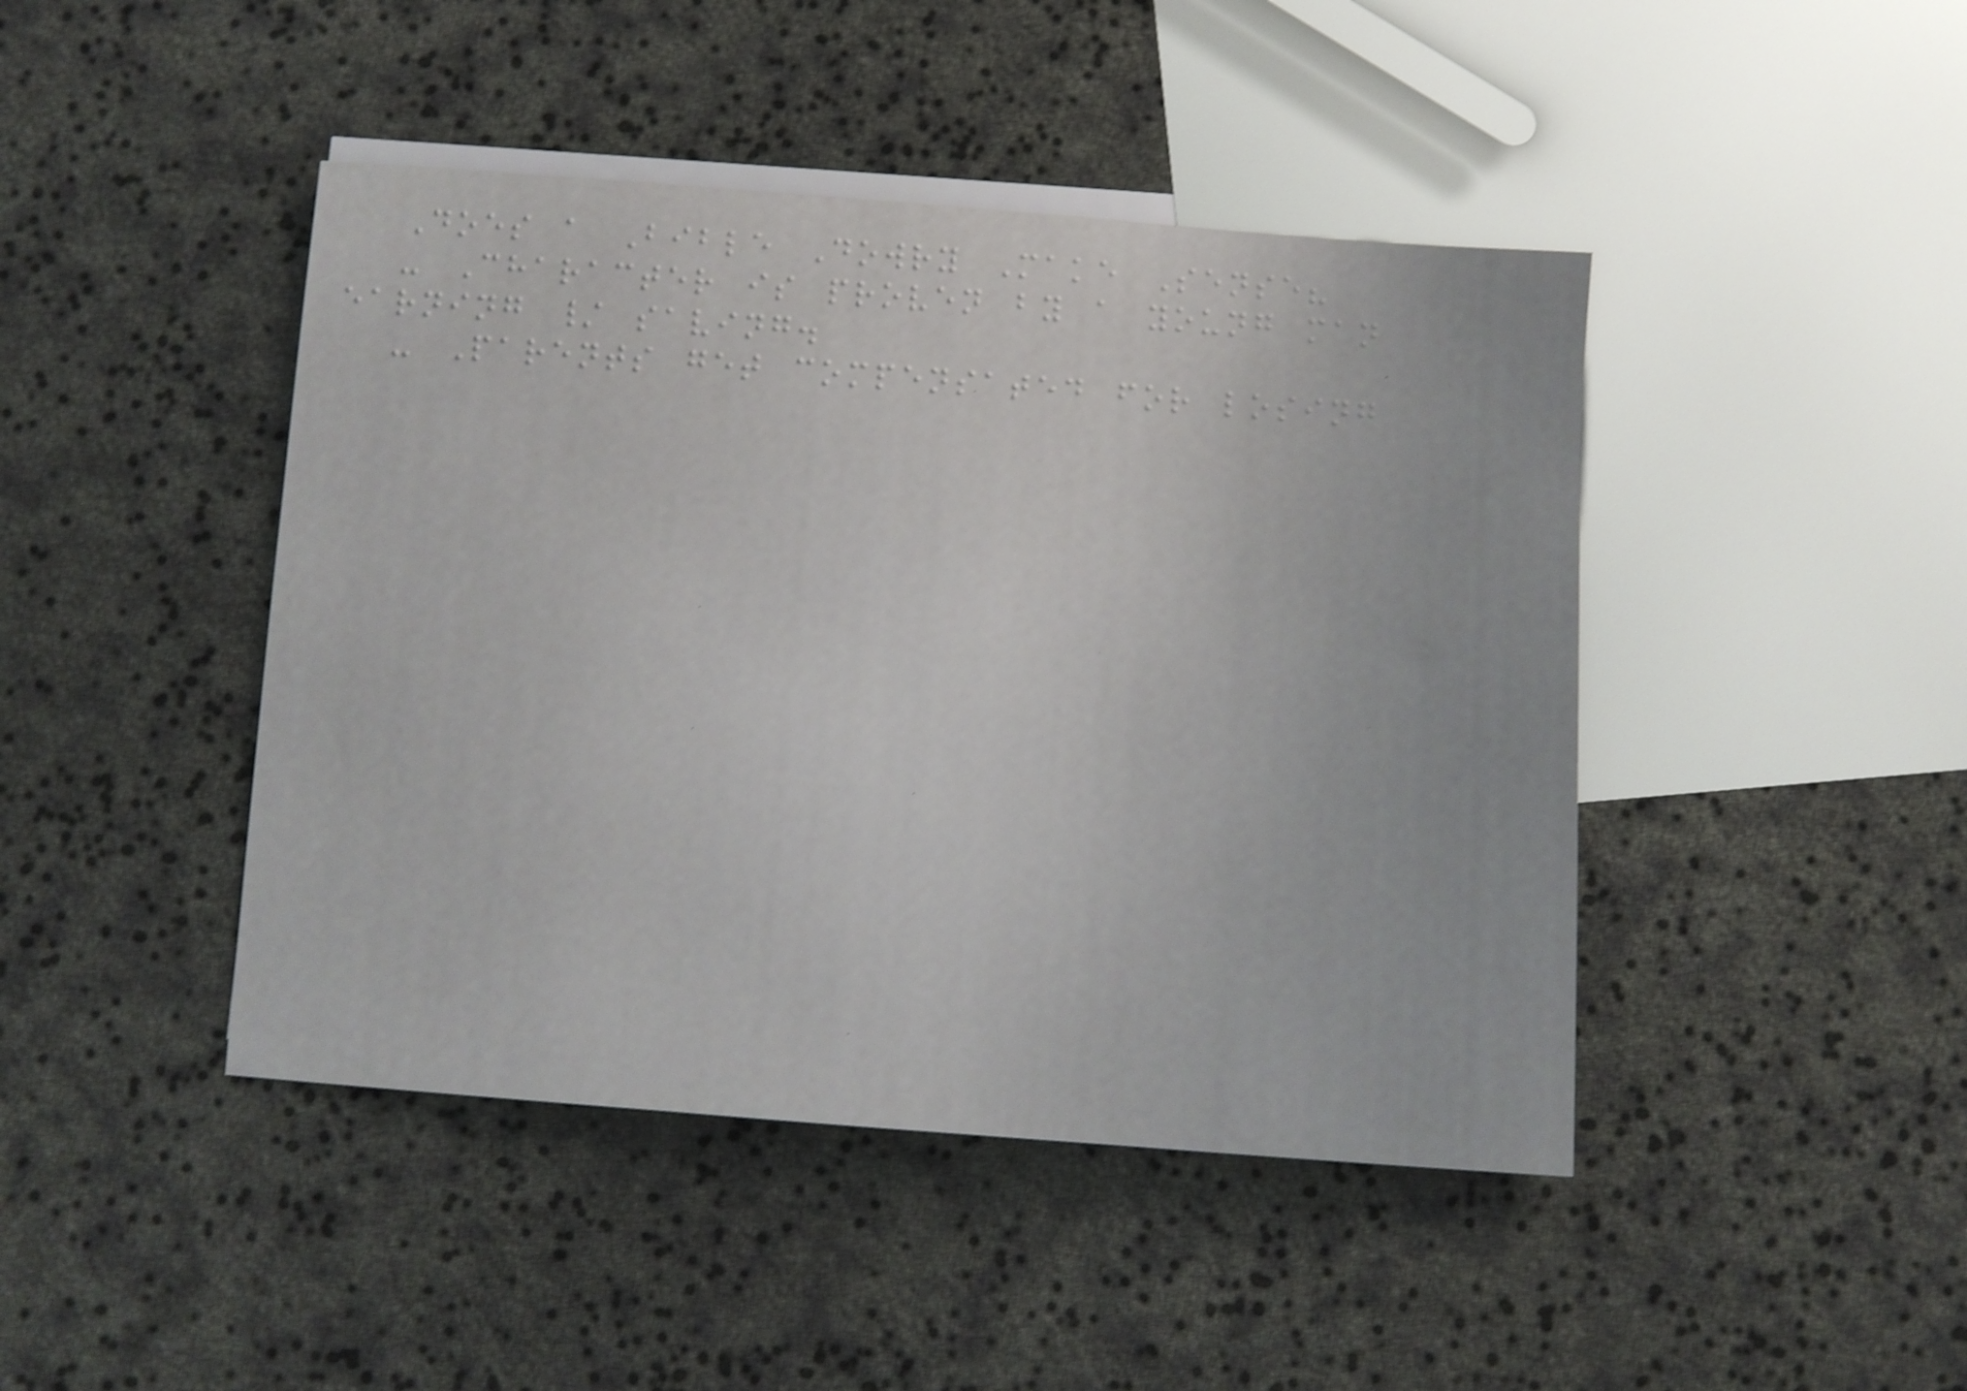Does a Bible Dowry Make Sense?
- Character is proven by a young man
earning / saving.
- Parents get compensated for losing
